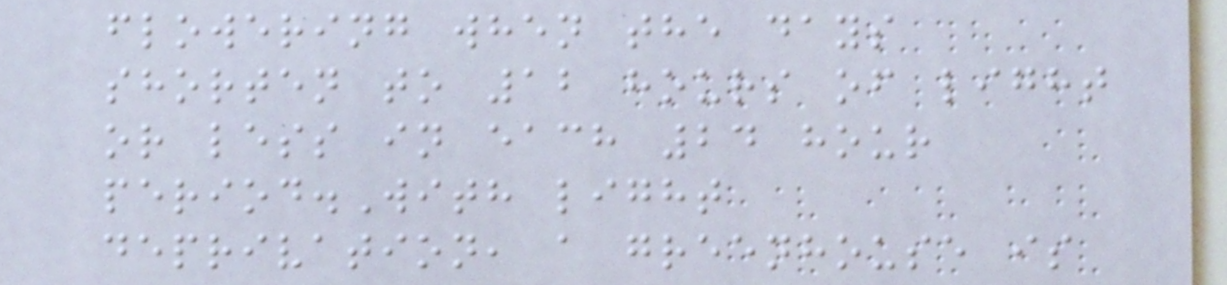flowering when the days
shorten to 12 hours of light
or less in each 24 hour
period.With light
deprivation, a greenhouse is
